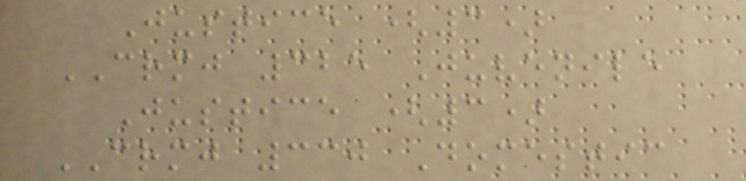Justice (3)
CRMJ 325 Juvenile
Justice (3)
CRMJ 330 Domestic
